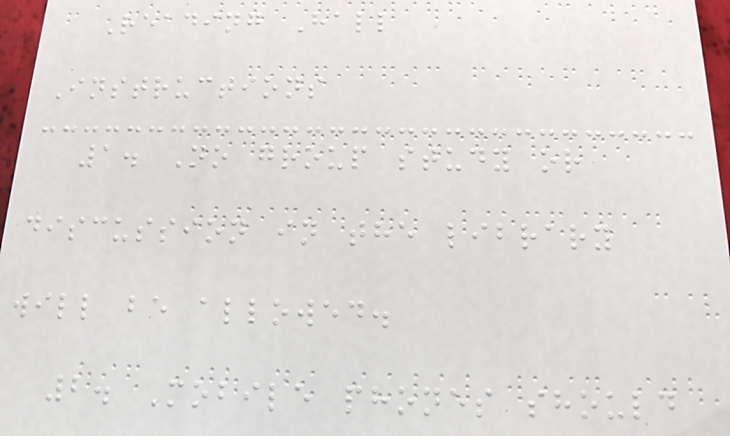Reading Hall
Instructions
1. No group study or
discussion in the library
will be allowed.
2. Mobile phones should
